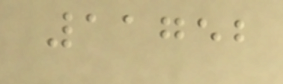11752
